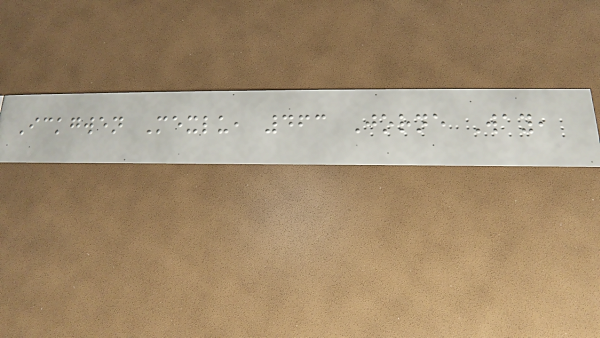Ickgwen Mexlu, 463 Jorne Way,
